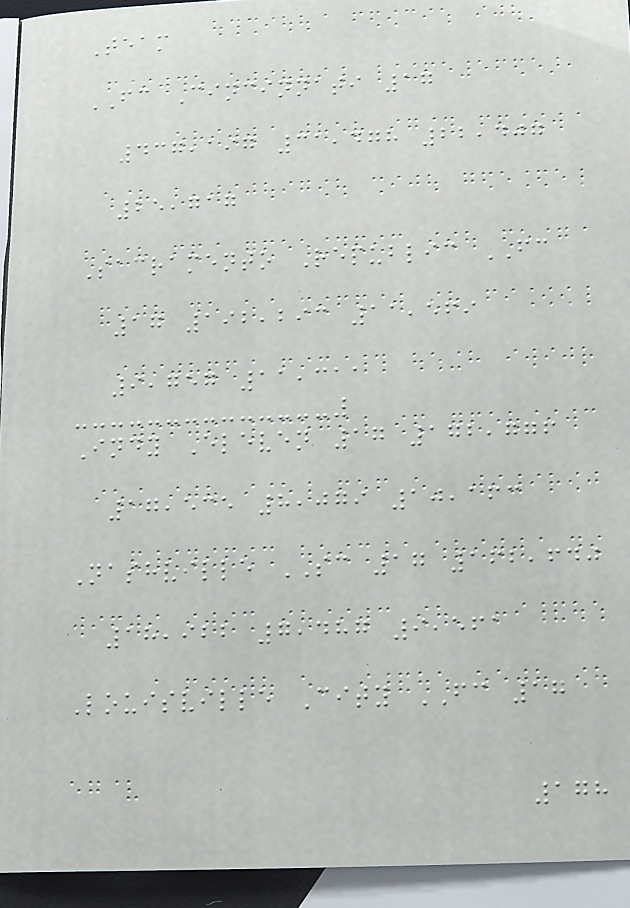Team
FC Cincinnati 17
437,197 31,478 22,407
25,717
Sacramento Republic FC
17 192,293 11,569
9,757 11,311
Indy Eleven 17 172,776
17,535 8,079 10,163
Nashville SC 17 162,640
18,922 7,487 9,561
Louisville City FC 17
178
